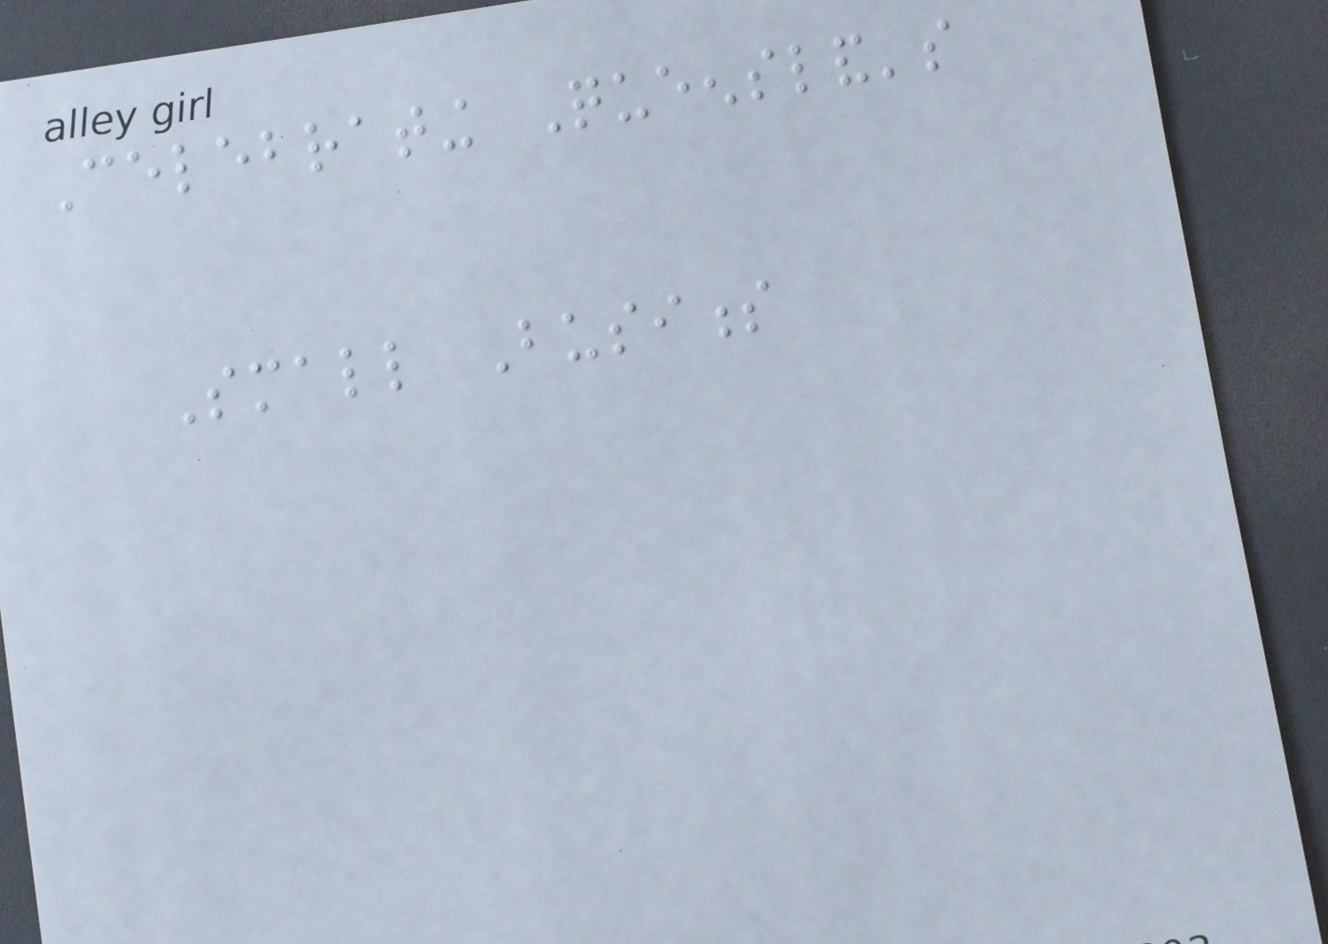Celebrating Queensland's
Small Business
